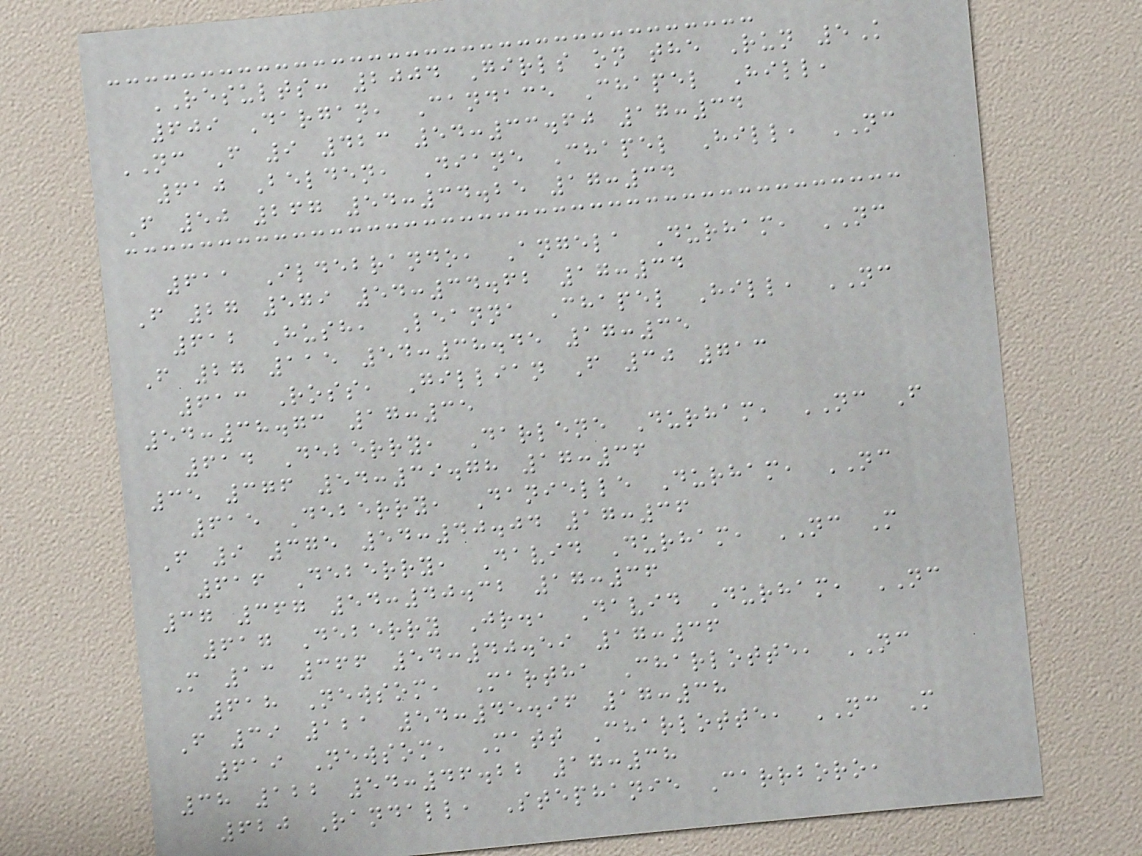RESULTS: 2004 Girls on the Run 5K
609 Dargan, Candace Chapel Hill,
NC F 9 423 54:33.60 17:34
610 Belden, Diane Chapel Hill, NC
F 50 267 54:34.25 17:34
611 Ildebrando, Angela Durham, NC
F 27 579 54:34.62 17:34
612 Hush, Leanna Chapel Hill, NC
F 27 115 54:38.45 17:35
613 Ross, Gillian F 30 713
54:38.73 17:35
614 Deberry, Darlene Durham, NC F
35 376 54:39.78 17:36
615 Deberry, Danielle Durham, NC
F 9 375 54:40.04 17:36
616 Deberry, David Durham, NC M
37 367 54:40.32 17:36
617 Deberry Jr., David Durham, NC
M 13 366 54:40.59 17:36
618 Newsom, Martha Charlotte, NC
F 39 121 54:45.96 17:38
619 Newsom, Matt Charlotte, NC M
38 122 54:46.22 17:38
620 Randall, Stephanie Carrboro,
